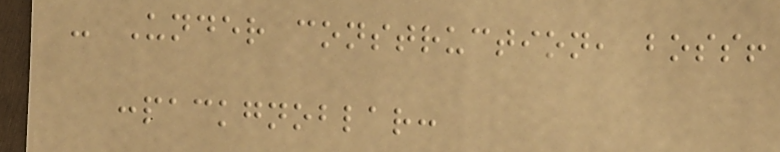- Under construction, boss!
:packgnoblar:
